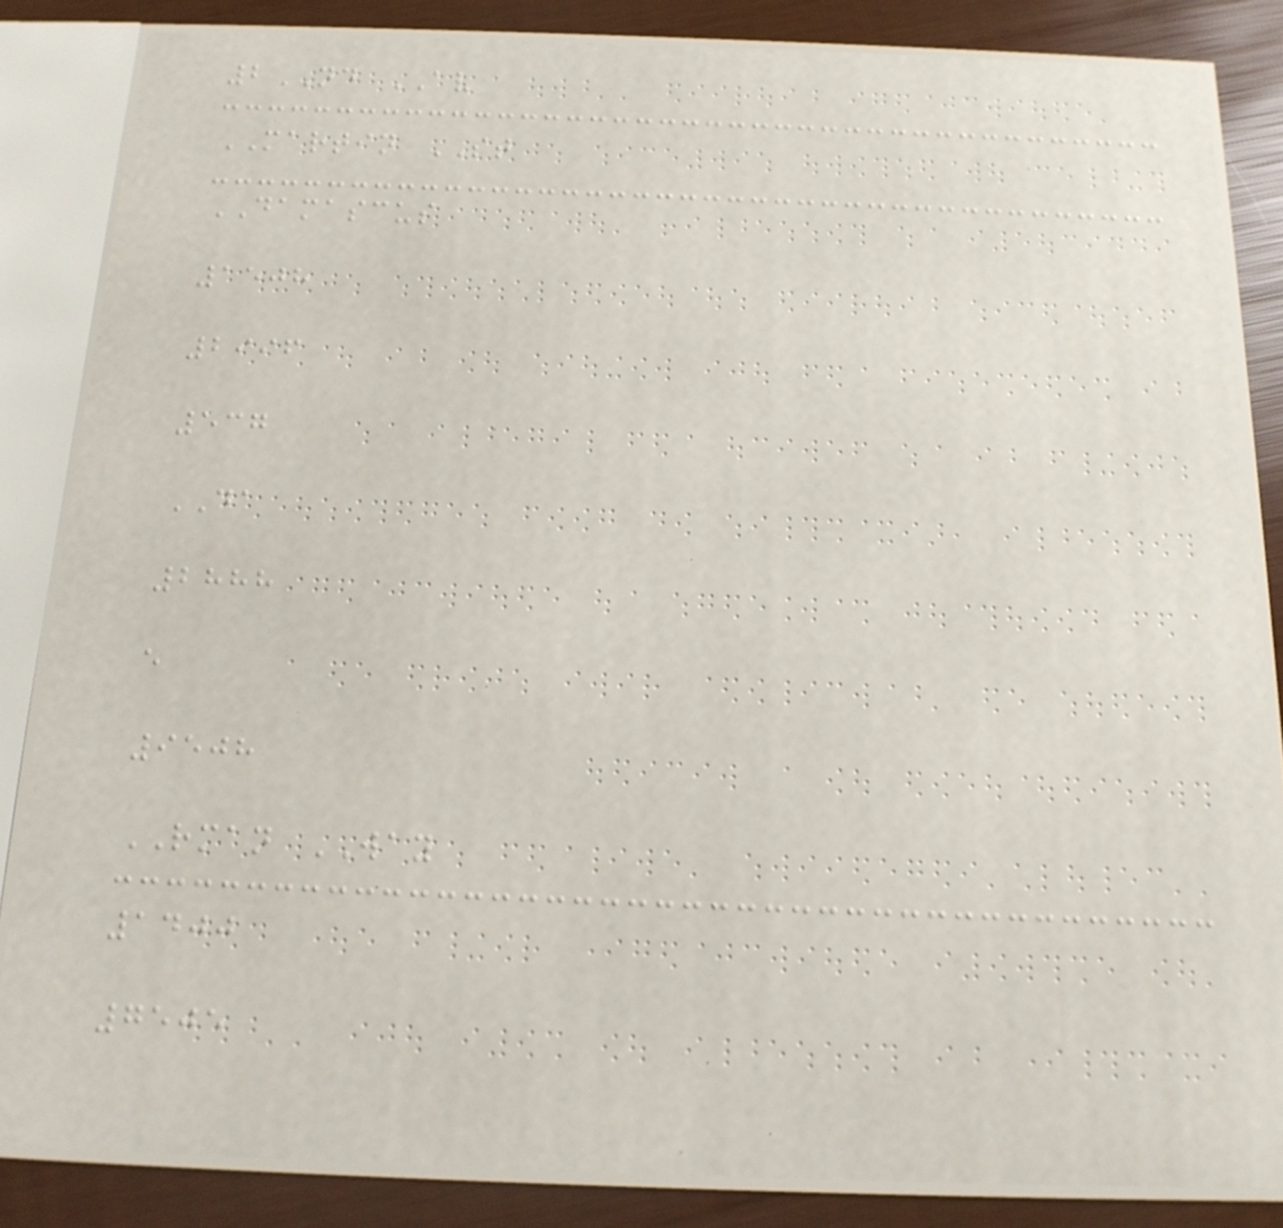2ND AV
MARTIN ST
DAMASCUS
1508
2996
537
DA
2888
e
9508
RMAN WAY
1400
7505
